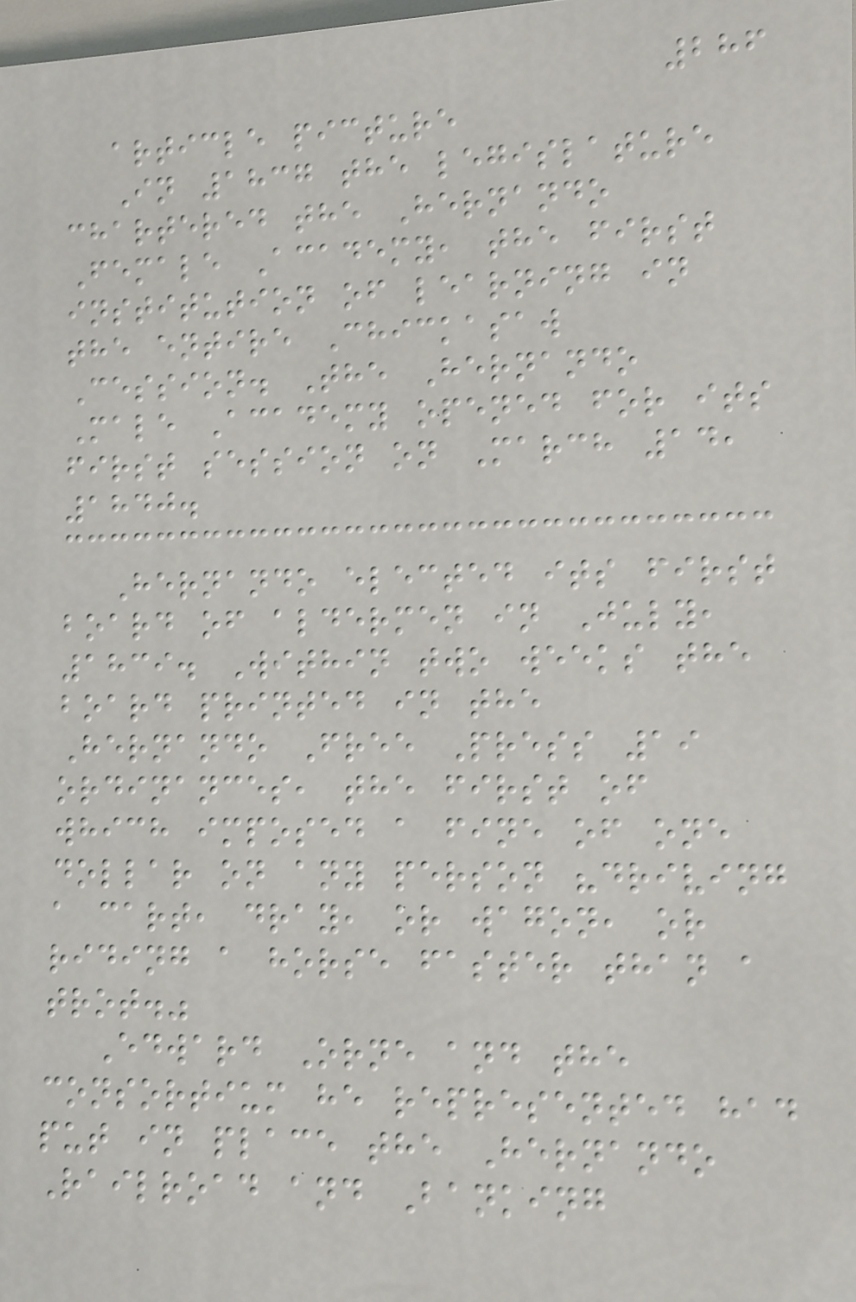286
article picture
In 1837 the legislature
chartered the Hernando
Female Academy, the first
institution of learning in
the entire Chickasaw
Cession. The Hernando
Male Academy opened for its
first session on March 14,
1840.
Hernando elected its first
board of aldermen in July,
1839. Within two weeks the
board printed in the
Hernando Free Press 19
ordinances, the first of
which imposed a fine of one
dollar on any person "driving
a cart, dray, or wagon, or
riding a horse faster than a
trot."
Edward Orne and the
consortium he represented had
put in place the Hernando
Railroad and Banking
